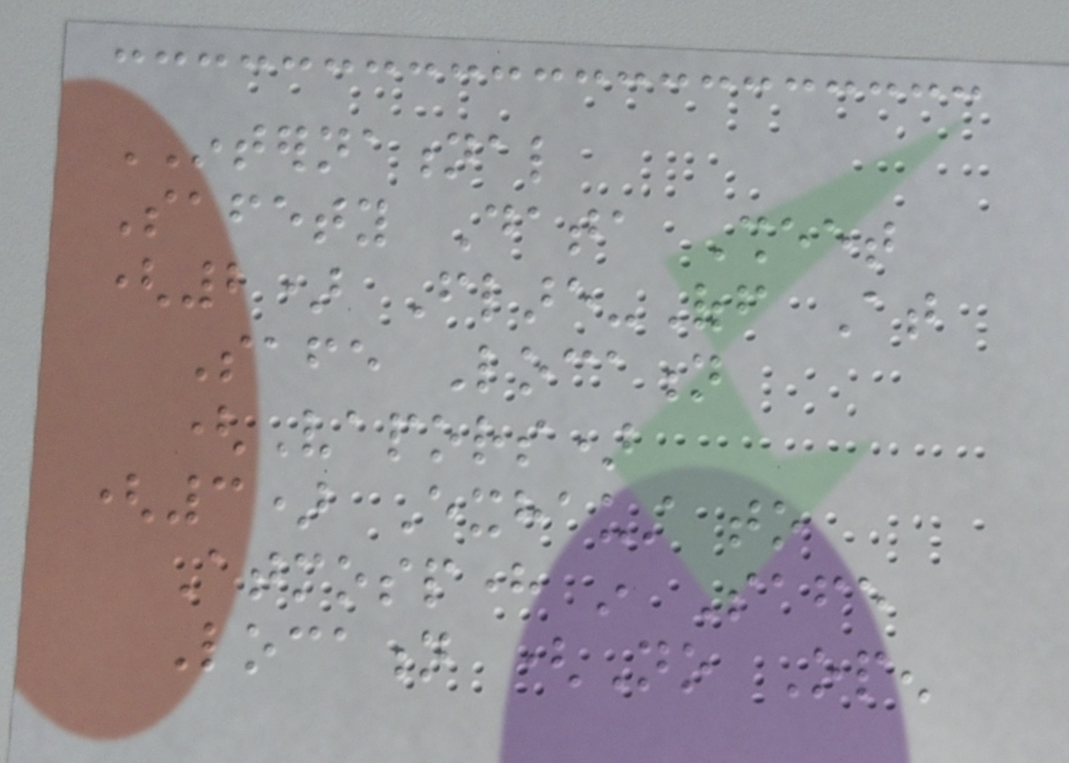INTERNATIONAL
Safety Data Sheet
(2) Flare-Off At
Safe Location
(Vapors)
(3) Exhaust to
Atmosphere in Safe
Location (No Open
